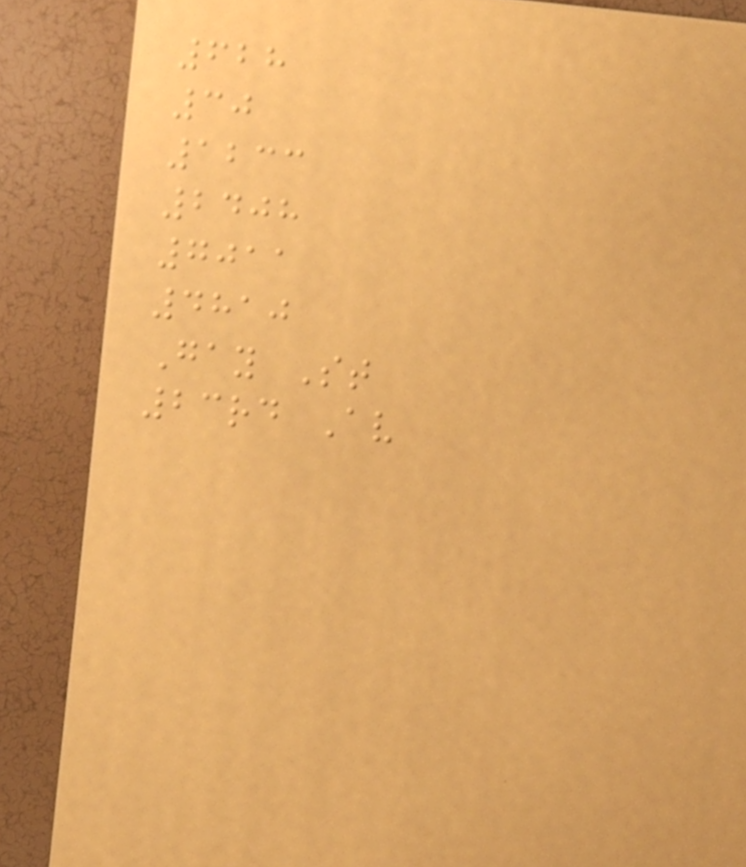628
30
1233
2408
7011
4810
Gay St
23rd Av
